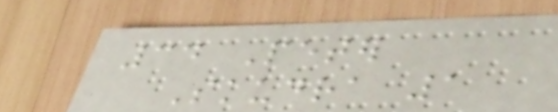34 Peter
Skudra 1
